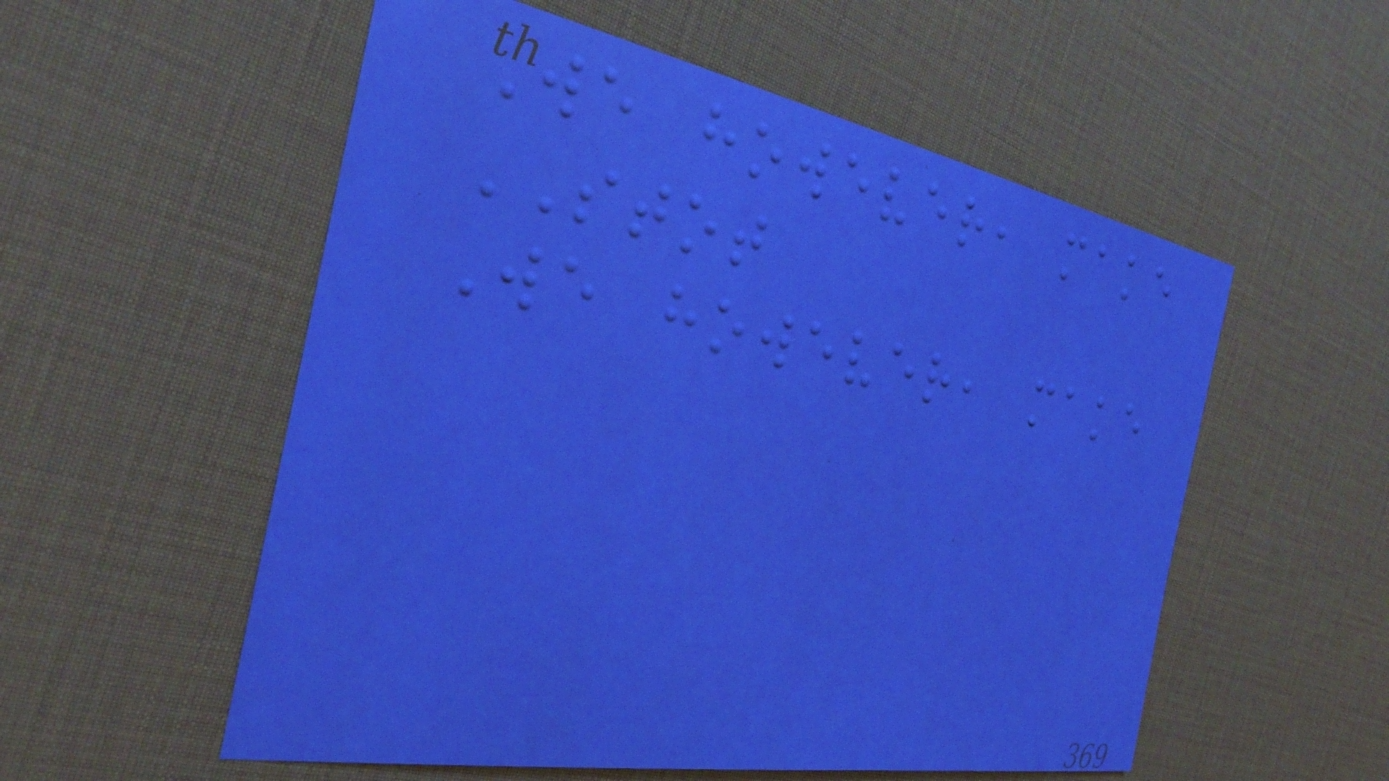We however, make
STOT
We however, make
